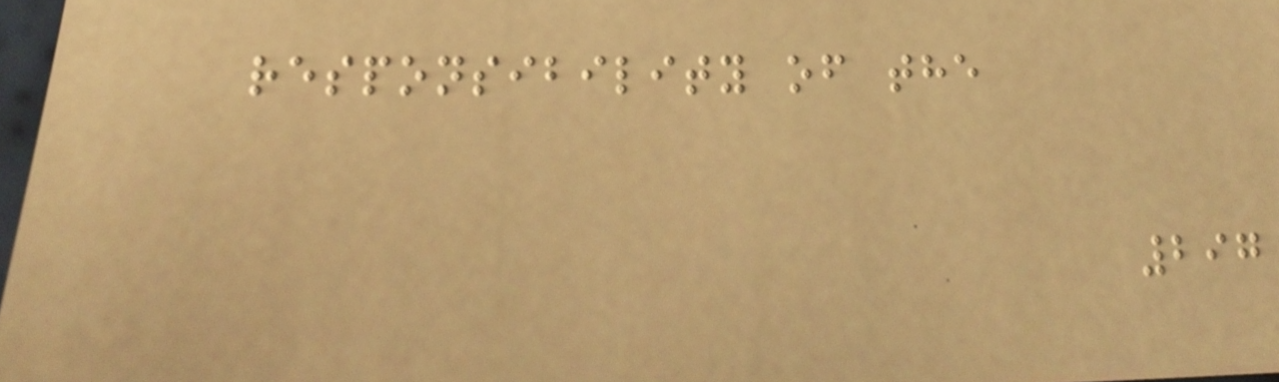responsibility of the
297
